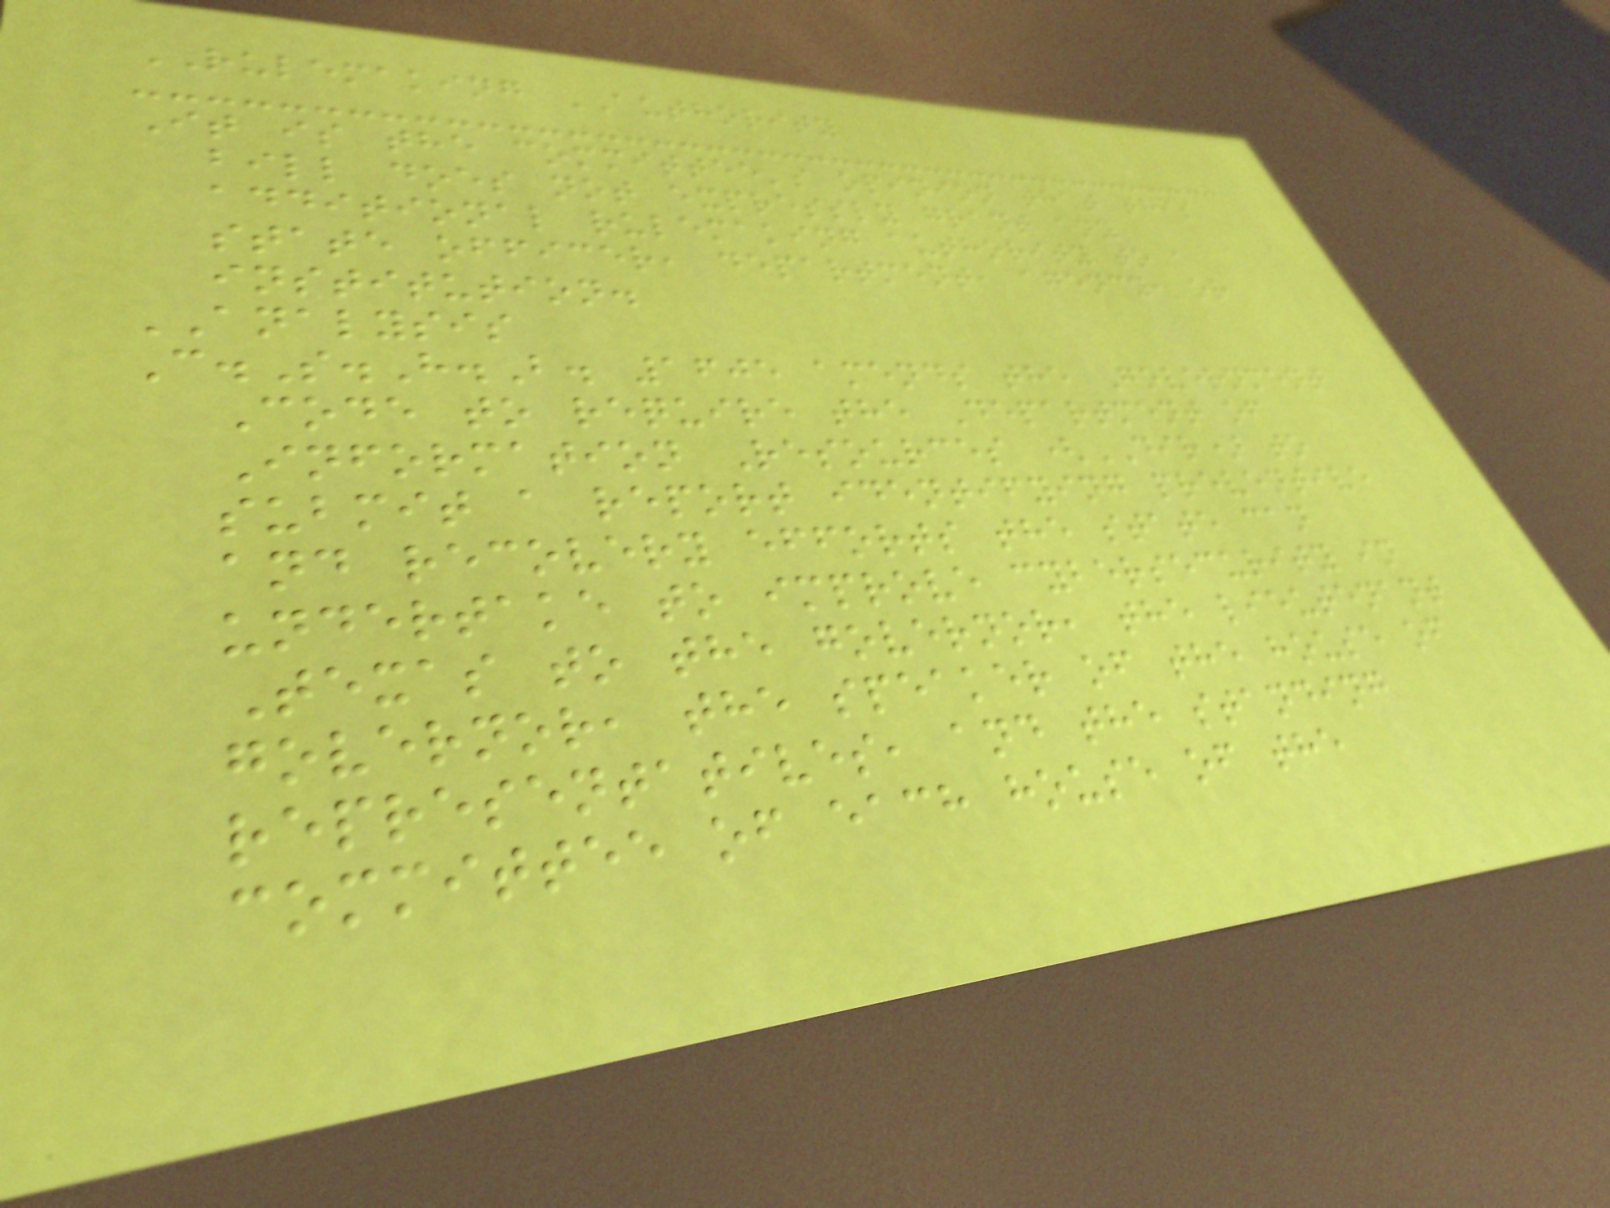RULEMAKING AUTHORITY
It is the committee's opinion that this
bill does not expressly grant any
additional rulemaking authority to a
state officer, department, agency, or
institution.
ANALYSIS
C.S.H.B. 1605 amends the Government
Code to require the Department of
Information Resources (DIR) to
submit a report identifying preventive
and recovery efforts the state can
undertake to improve cybersecurity in
Texas to the governor, the lieutenant
governor, the speaker of the house of
representatives, and the standing
committee of each house of the
